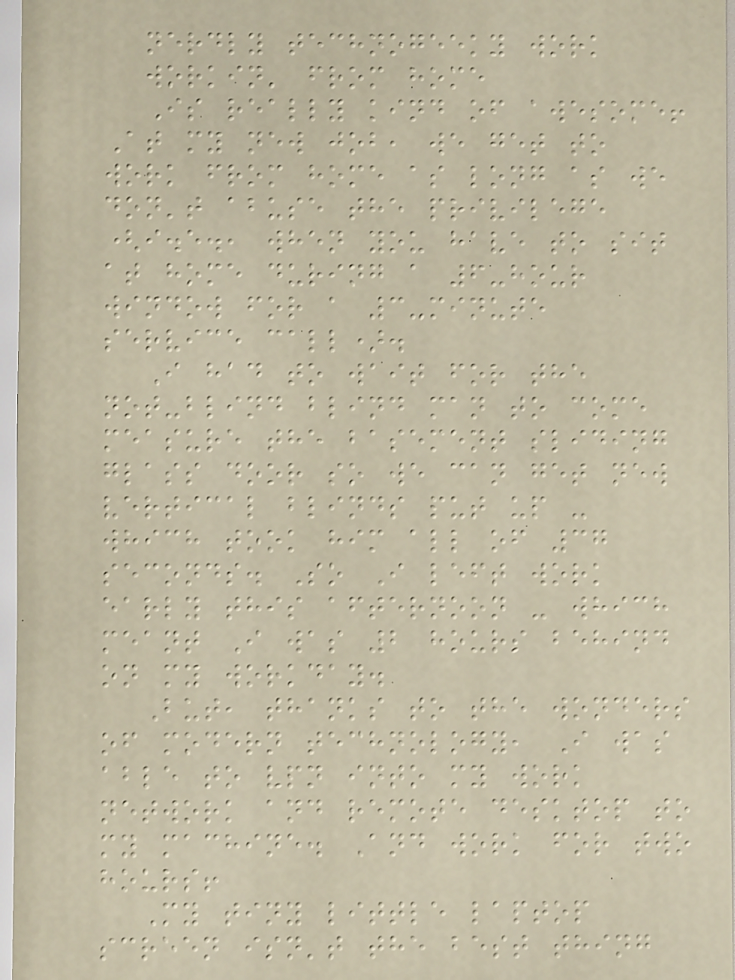nerdly technogeeky work
workin' from home
Is really kind of awesome!
At my new job, we get to
work from home as long as we
don't abuse the privilege
(i.e., when you have to sit
at home during a 6-hour
window for a 3-minute
service call).
I had to wait for the
not-blind blind man to come
measure the basement sliding
glass door so we can get new
vertical blinds put up -
which took him all of 37
seconds. So I left work
early this afternoon - which
meant I was 2 hours behind
on my workday.
But, thanks to the wonders
of modern technology, I was
able to vpn into my work
network and remote desktop to
my machine. And work for two
hours!
My tiny little laptop
screen isn't the best thing
